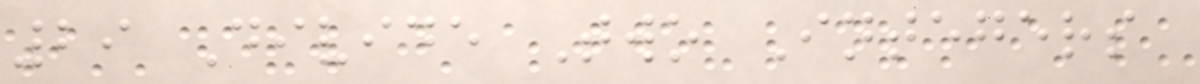29 Divide Two Integers
